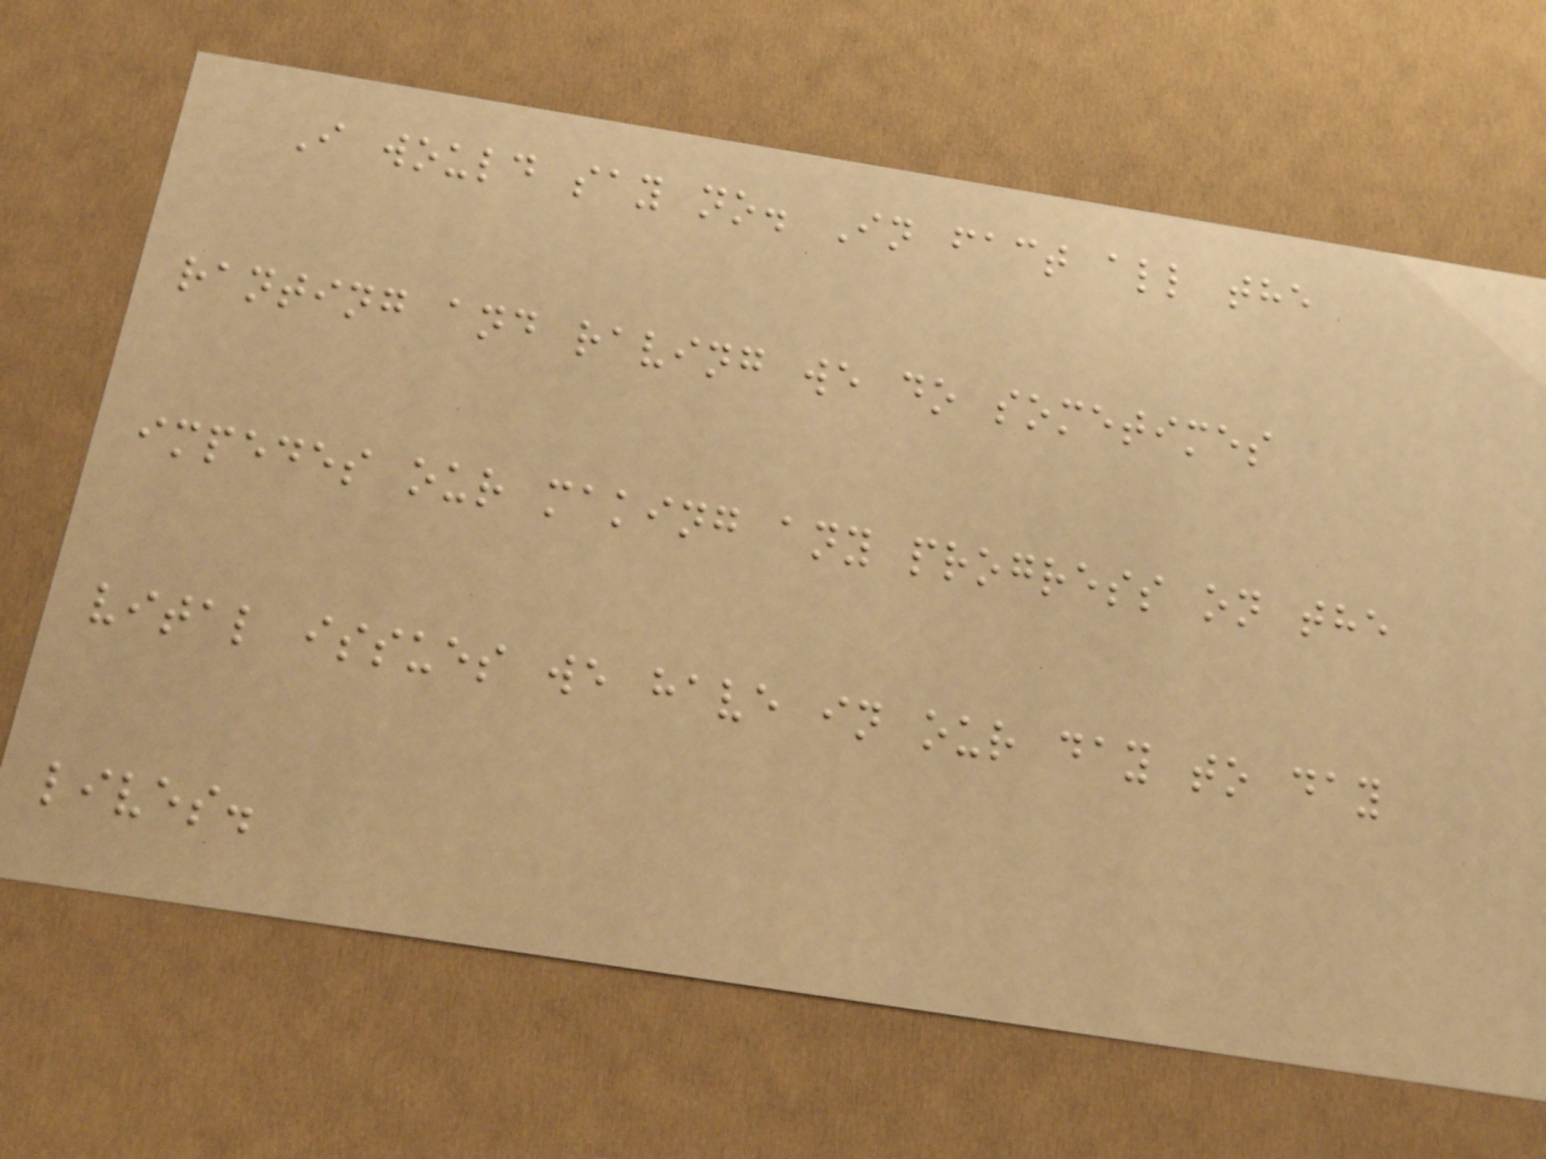I would say no. In fact all the
ranting and raving we do sometimes
impedes our making any progress on the
vital issues we have in our day to day
lives.
